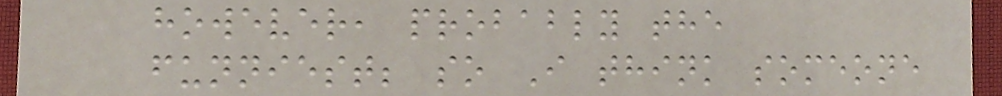however, probably the
funniest; so I think someone
